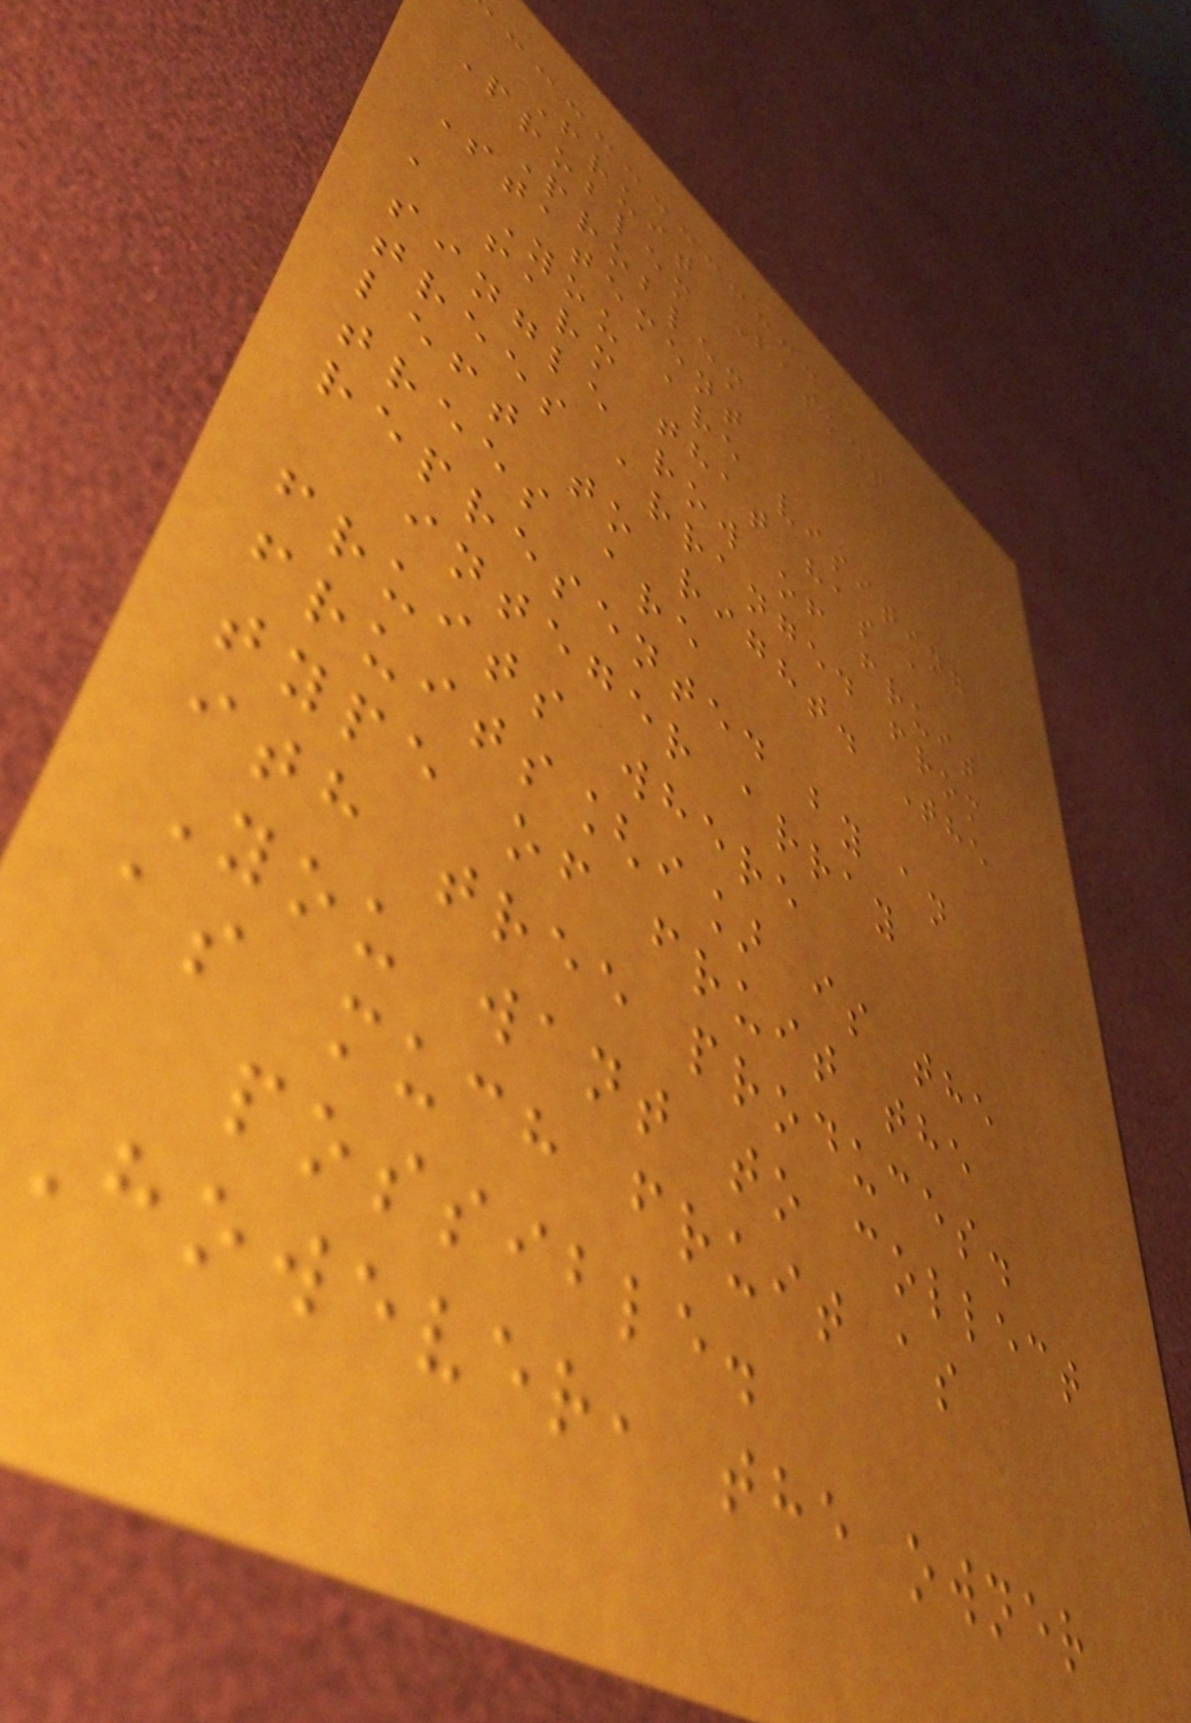Fruit Basket
Problem
Problem
Statement
You are visiting
a farm that has a
single row of fruit
trees arranged from
left to right. The
trees are
represented by an
integer array
fruits where
fruits[i] is the
type of fruit the
ith tree produces.
You want to collect
as much fruit as
possible.
However, the owner
